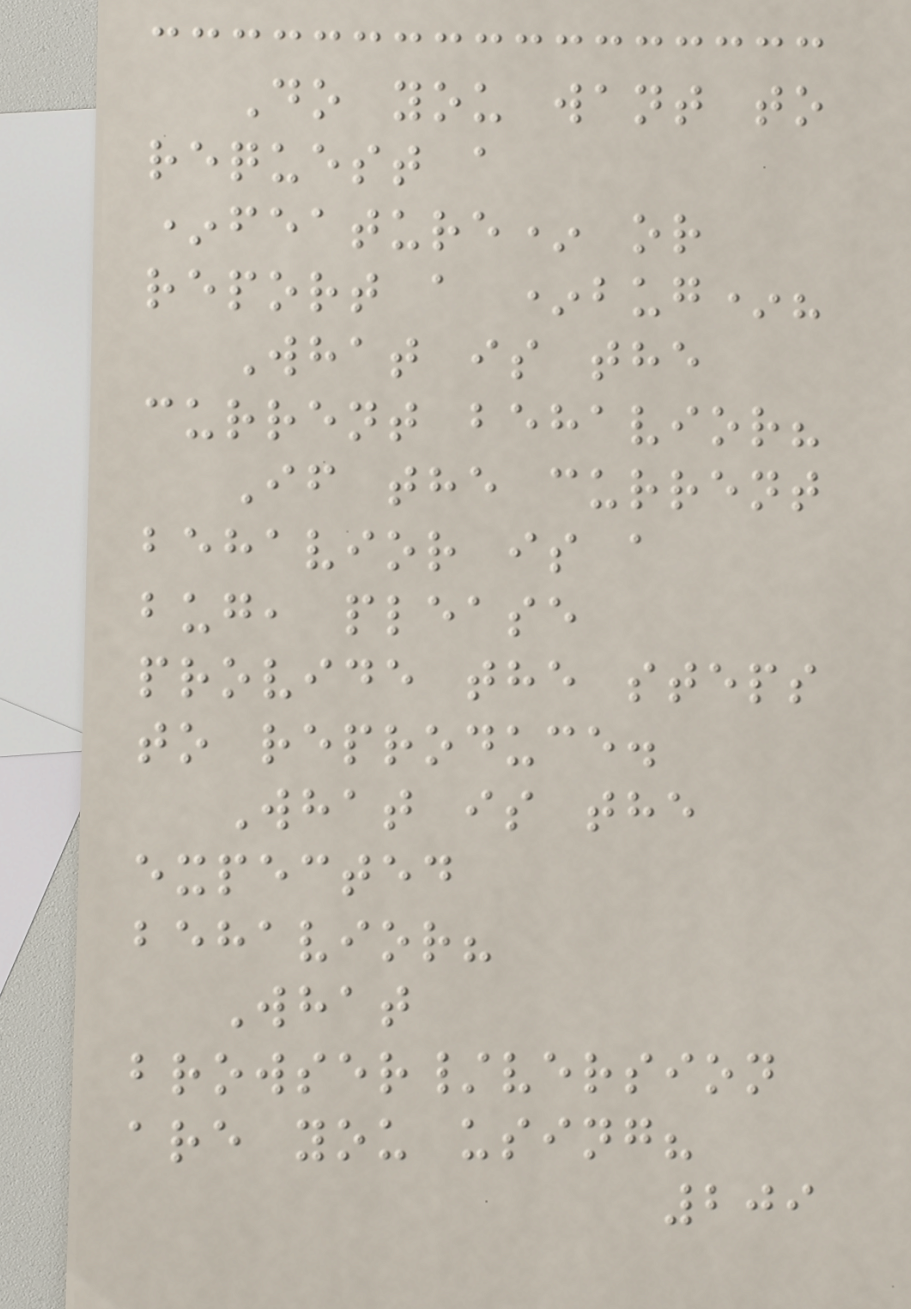Do you want to
request a
*feature* or
report a *bug*?
What is the
current behavior?
If the current
behavior is a
bug, please
provide the steps
to reproduce.
What is the
expected
behavior?
What
browser/version
are you using?
209
